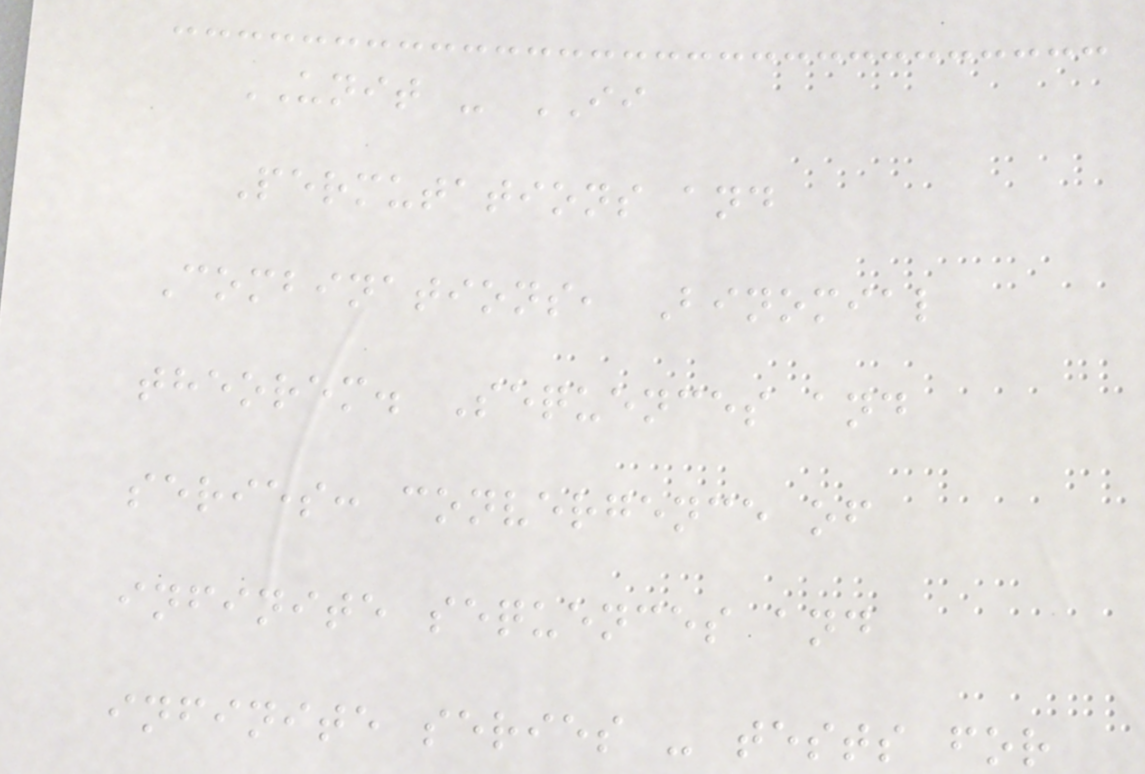UNIT - II
Permutations and
Combinations, Binomial
theorem. Sequences and
series: convergence of
infinite sequences and
infinite series - tests for
